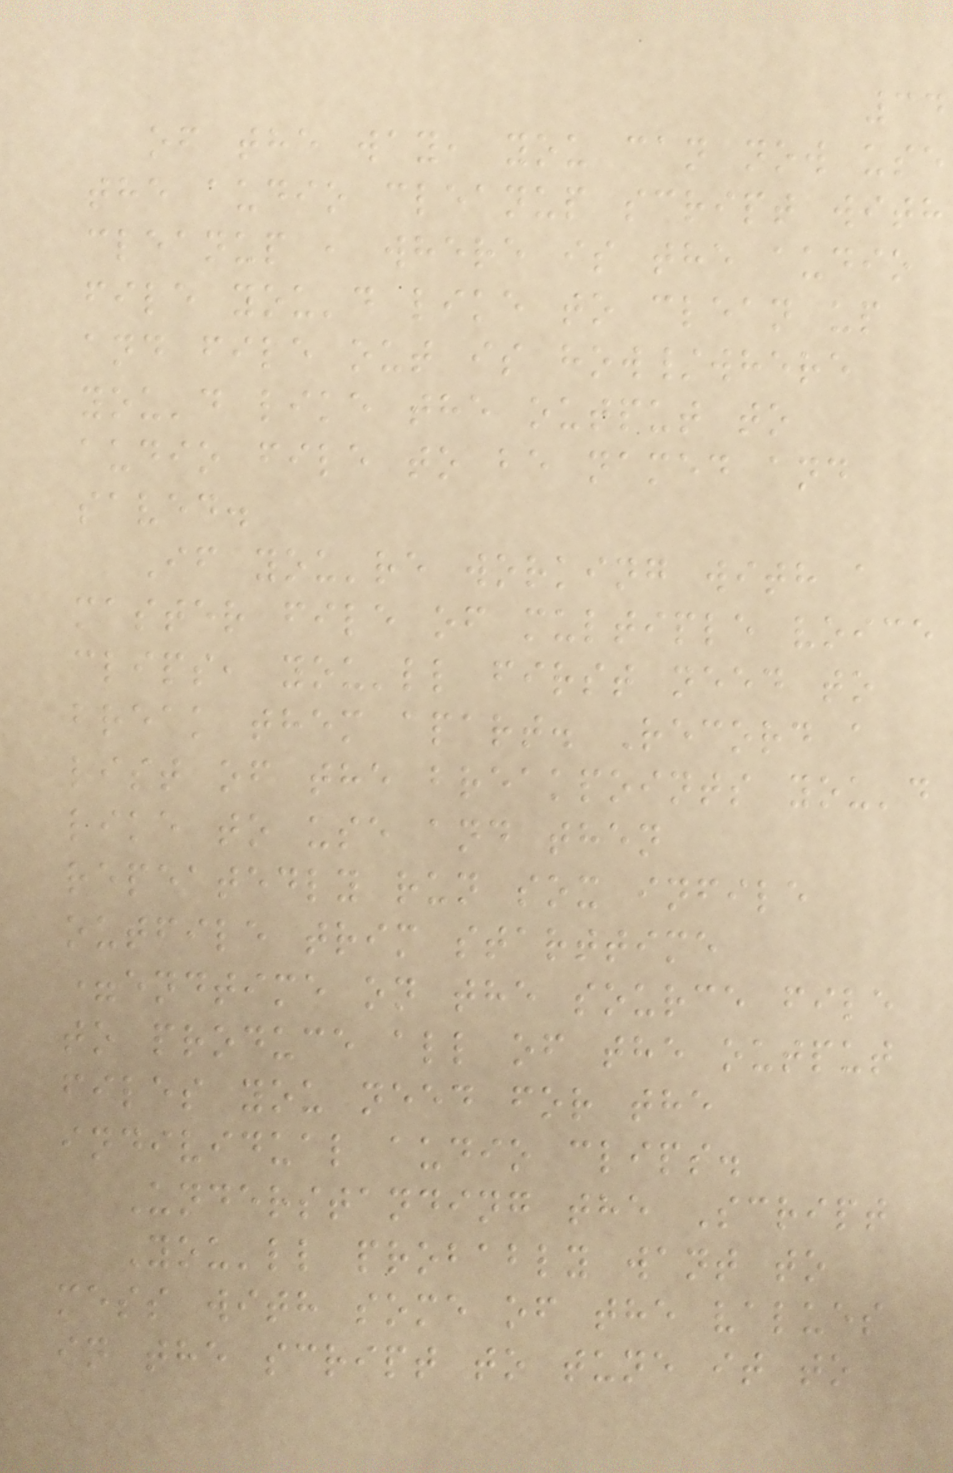34
of the way, you can now use
the audio cleanup script with
cleanup , where is the audio
file you'd like to clean up
and file out is how/where
you'd like the output to
audio file to be named and
saved.
If you're working with a
master file of multiple voice
clips, you'll first need to
break them apart. Record a
list of the breakpoints you'd
like to use and then
repeatedly run sox infile
outfile trim starttime
=endtime on the source file
to produce all of the output
files you need for the
individual audio clips.
Understanding the Script
You'll probably want to
mess with some of the values
in the script to tune it to
